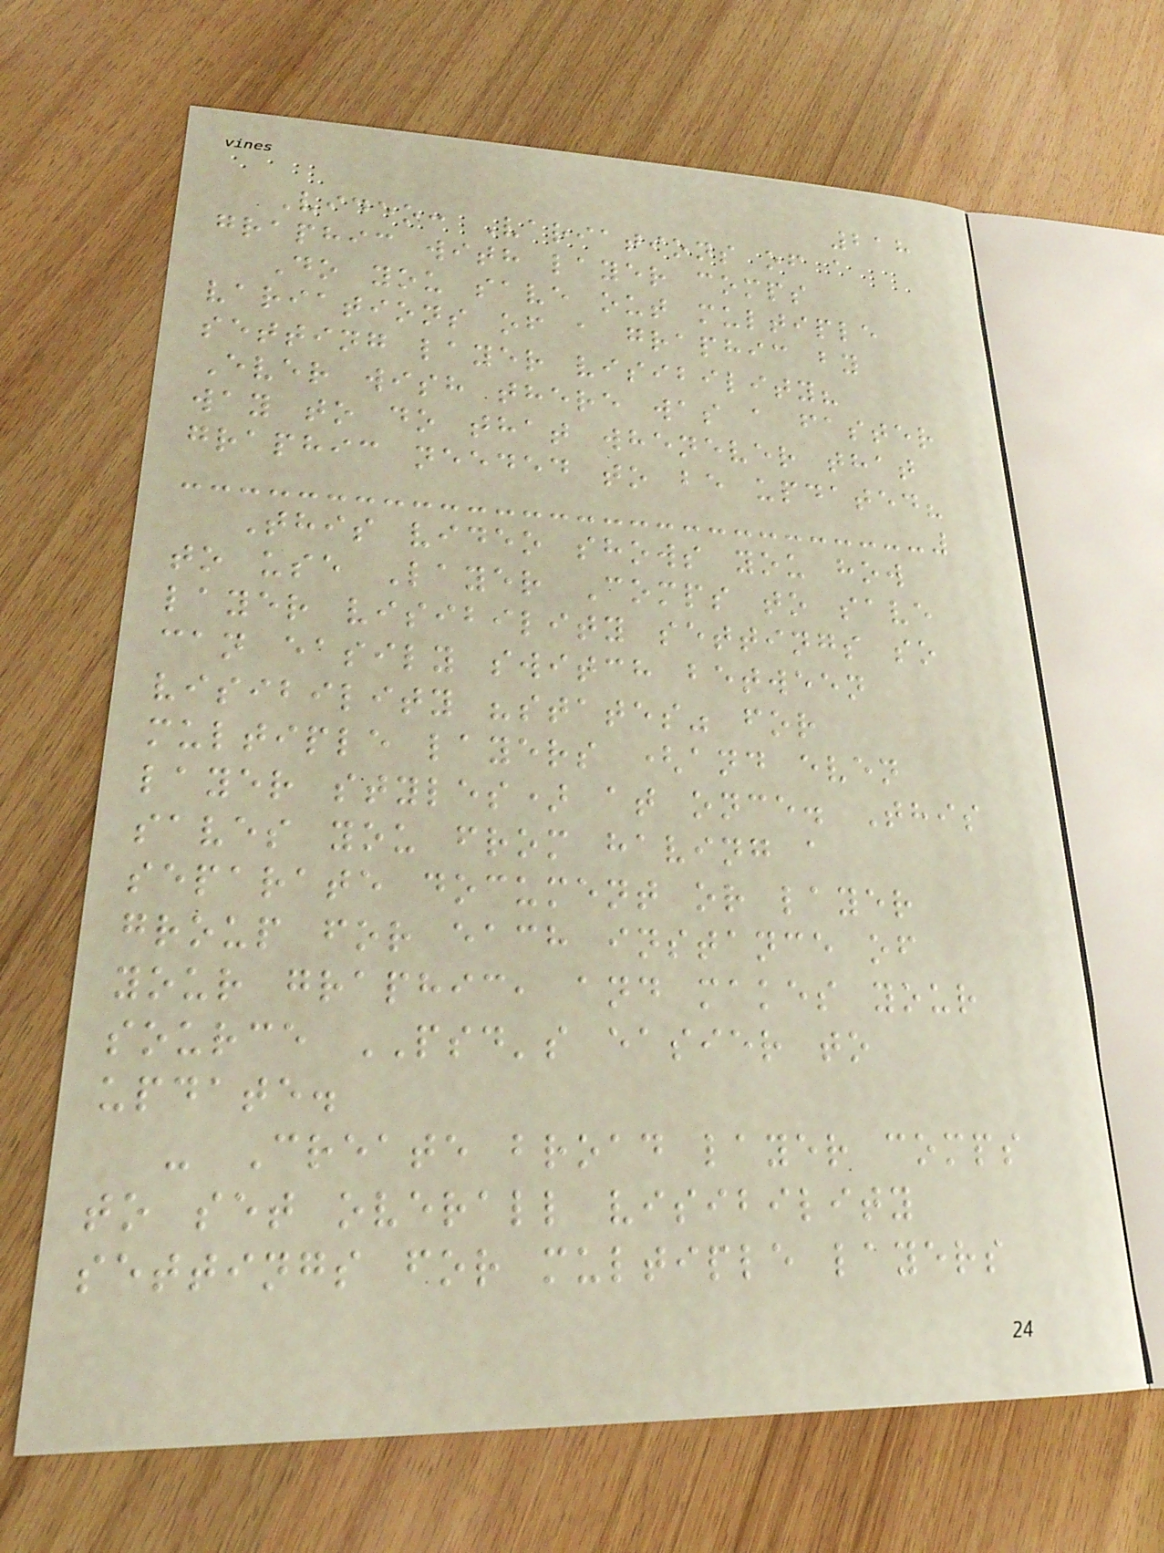218
Video: Variations of a
graphic with layer comps
Do you save out multiple
variations of a graphic by
setting layer visibility?
Ever wish there was a faster
way to do that whenever that
graphic needed to be updated?
This video shows you how
to use Layer Comps to save
layer visibility settings so
can easily switch between
visibility "states" for
multiple layers (and even
layer styles) at once. This
saves you from having a
separate document or layer
group for each instance of
your graphic, and makes your
source PSD's easier to
update.
- Create broad layer comps
to set overall visibility
settings for multiple layers
